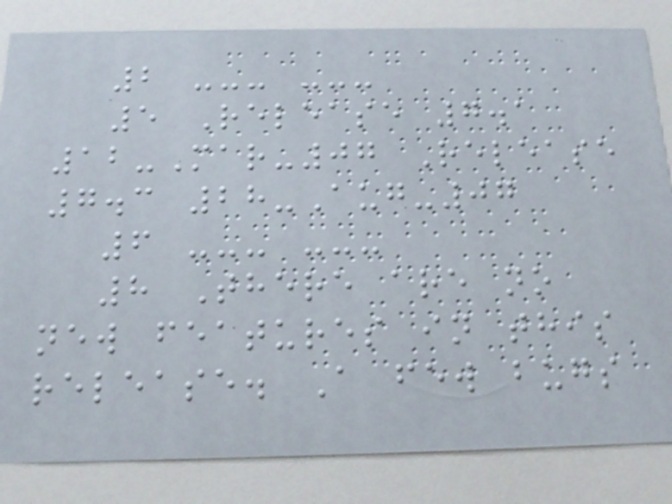2 --- ---
5 Release 7.1
12-Mar-07 Release
7.3 28-Aug-07
6 --- ---
8 There are no
new features in this
release. A few bugs
